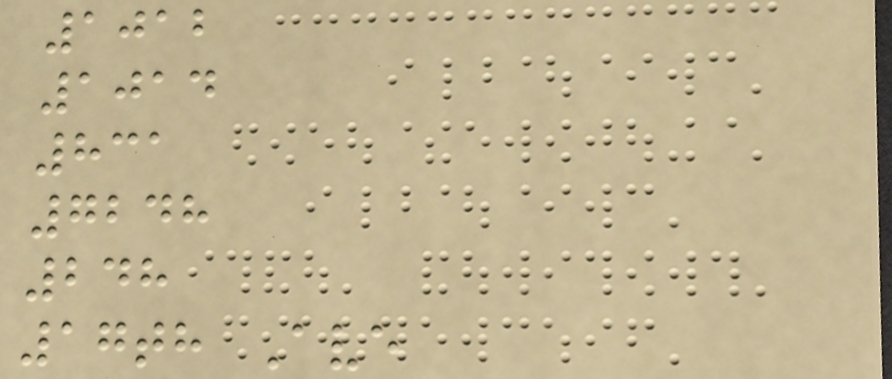1012
1014
831
7248
248
17th Ave
